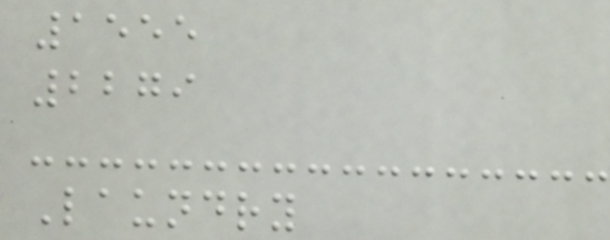1555
2279
Laundry
